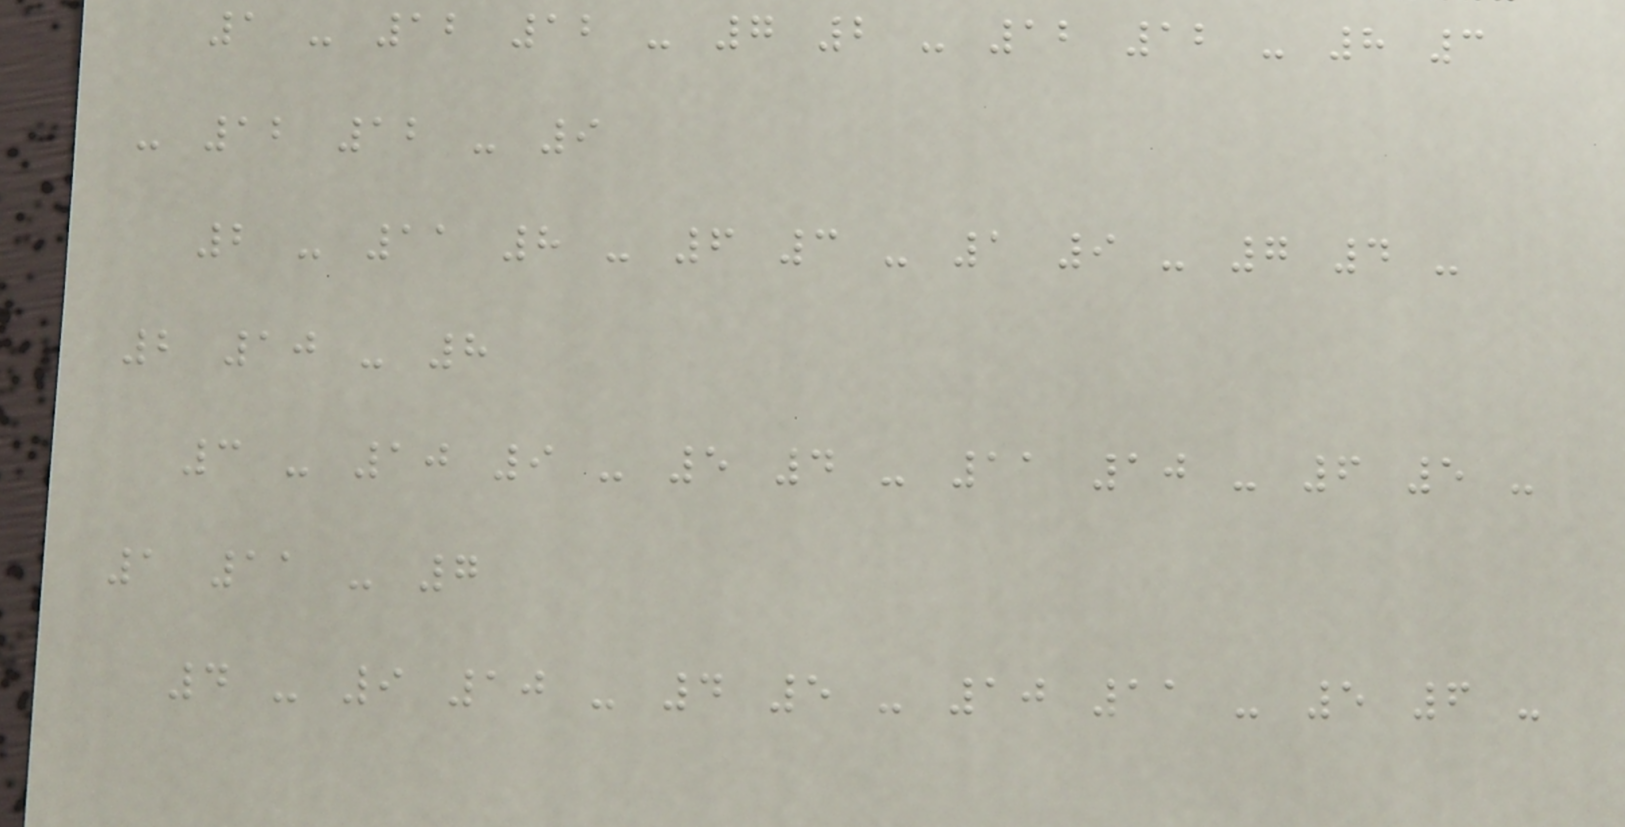1 - 12 12 - 7 2 - 12 12 - 8 3
- 12 12 - 9
2 - 11 8 - 6 3 - 1 9 - 7 4 -
2 10 - 8
3 - 10 9 - 5 4 - 11 10 - 6 5 -
1 11 - 7
4 - 9 10 - 4 5 - 10 11 - 5 6 -
